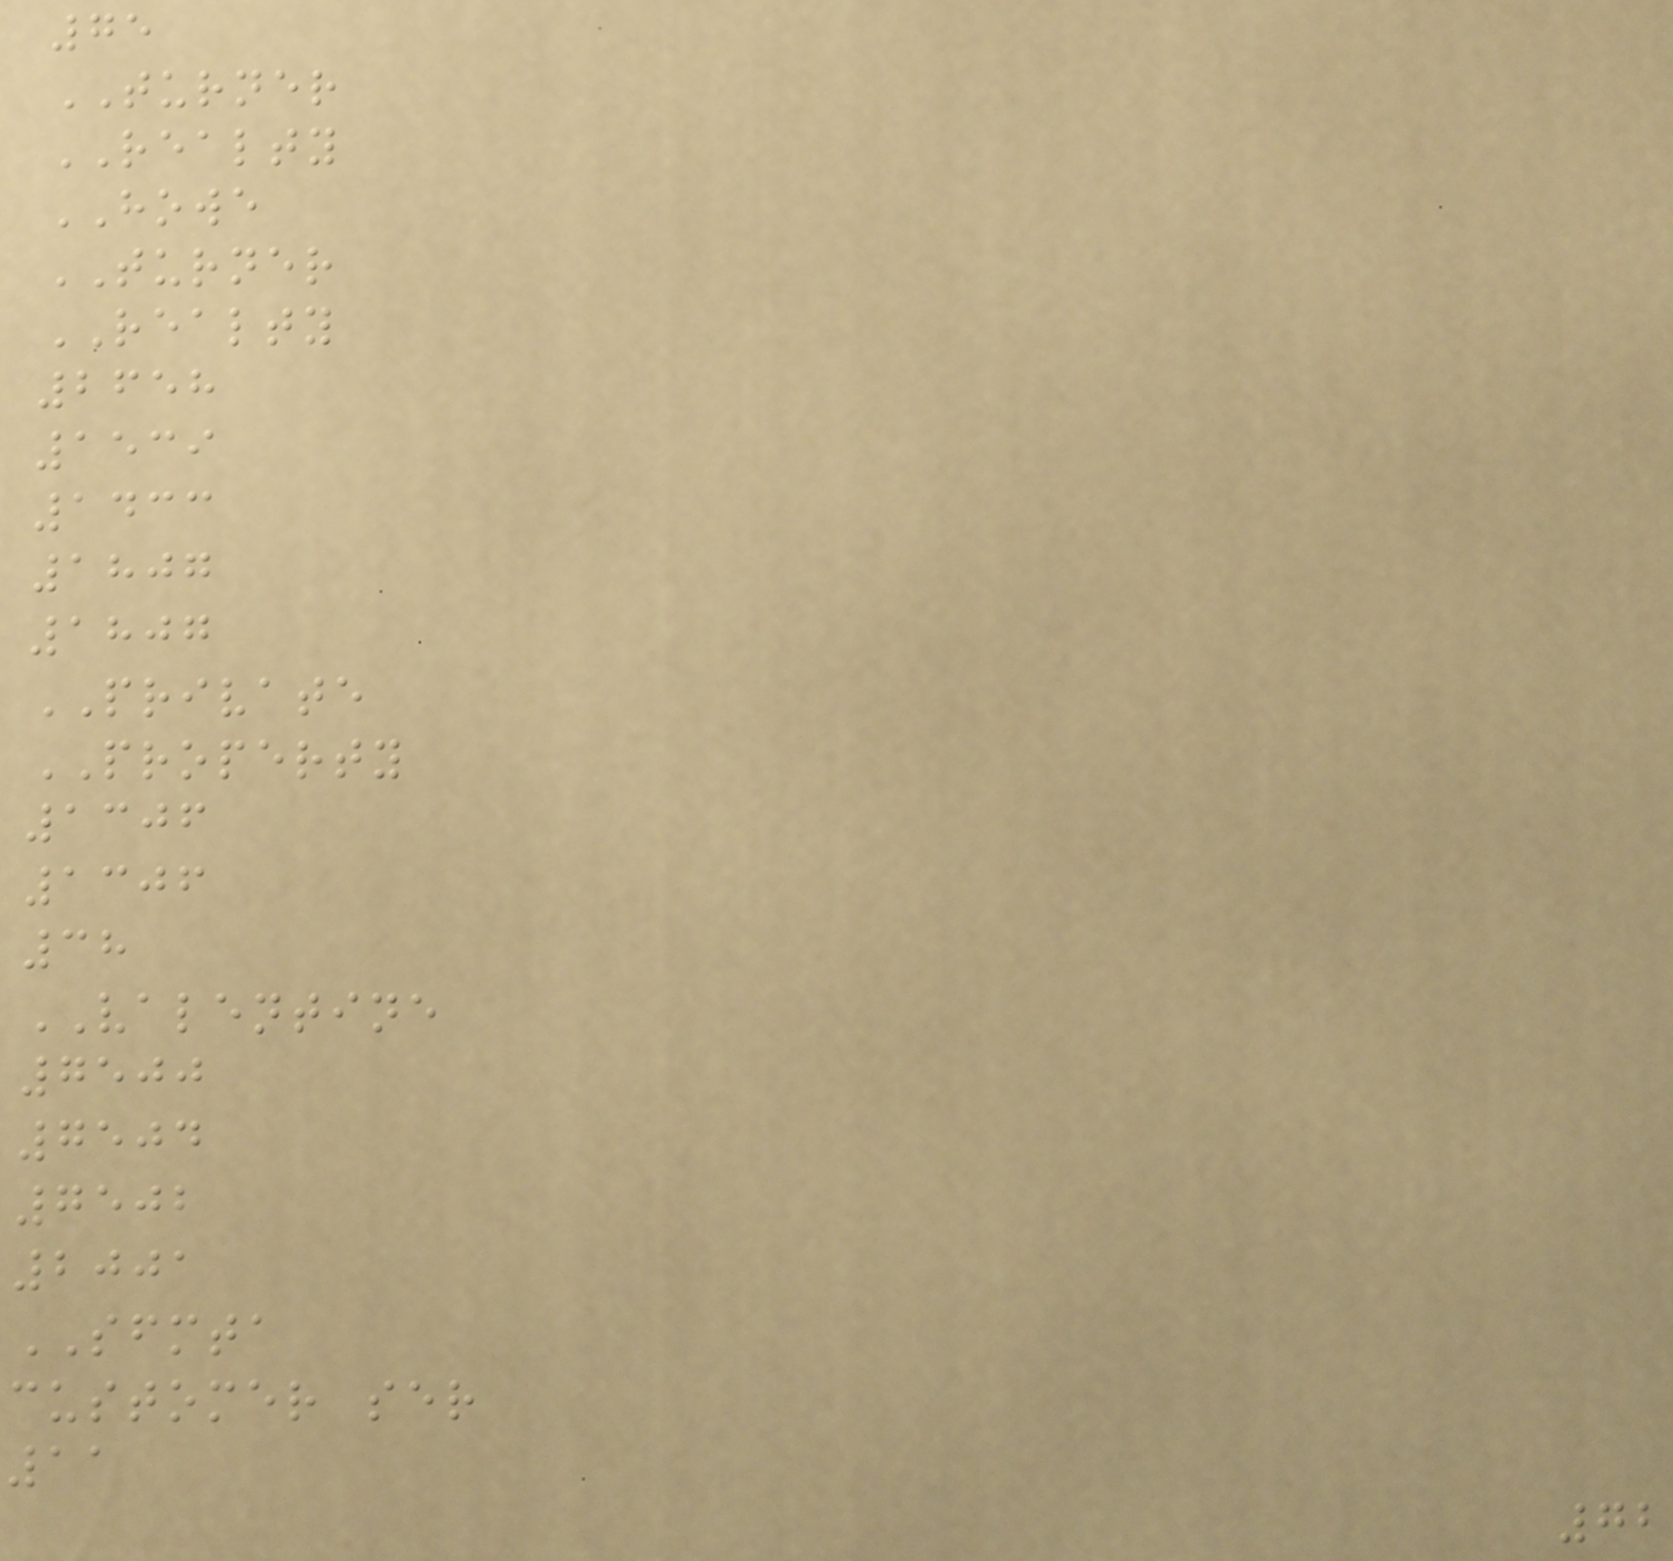75
TURNER
REALTY
HOWE
TURNER
REALTY
2658
1539
1433
1807
1807
PRIVATE
PROPERTY
1306
1306
38
VALENTINE
7500
7504
7502
2001
SFMTA
customer ser
11
72
